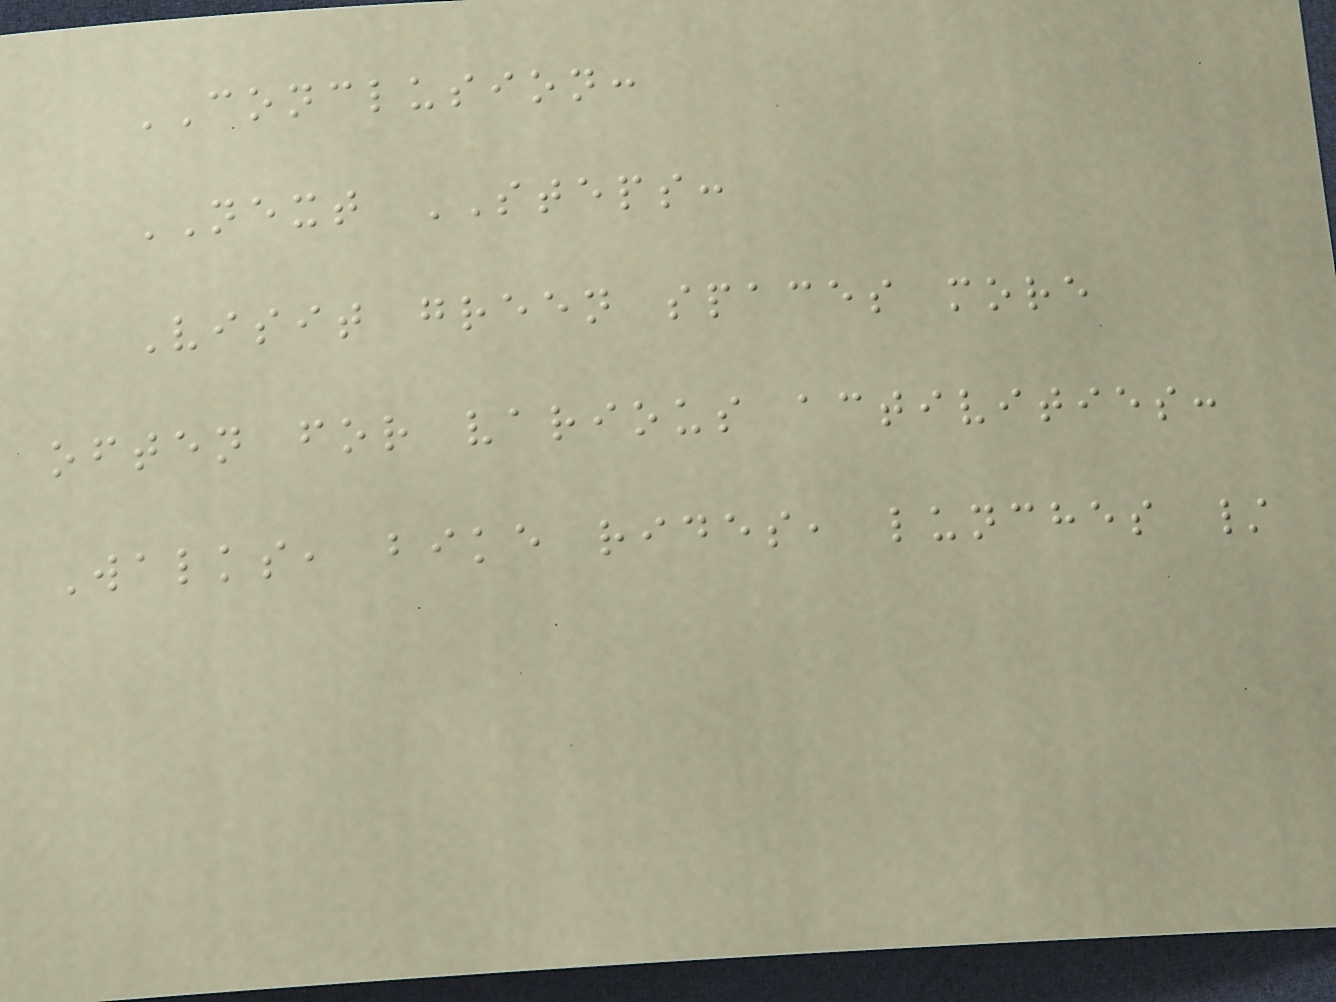CONCLUSION:
NEXT STEPS:
Visit green spaces more
often for various activities:
Walks, bike rides, lunches /
